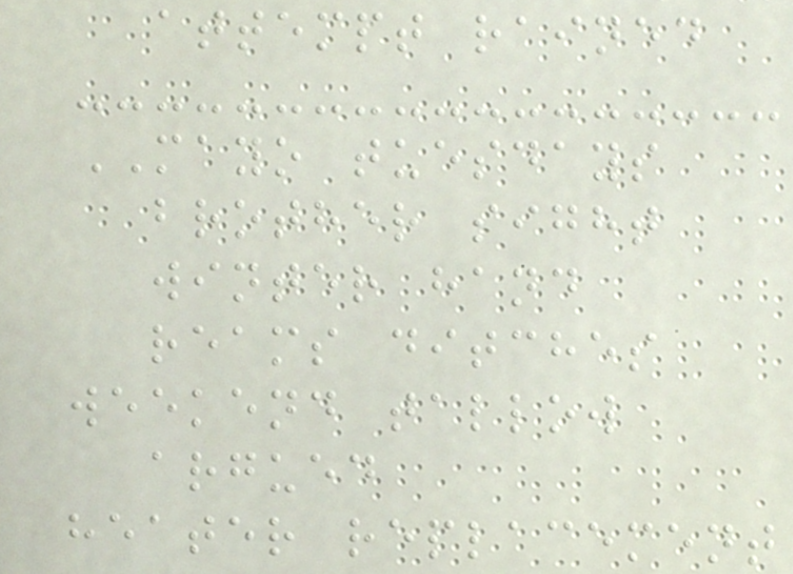attempt rained
MAYO tuesdays
brother sight
winter hand
reams ditches
weekend tallow
argued
heater replacement
